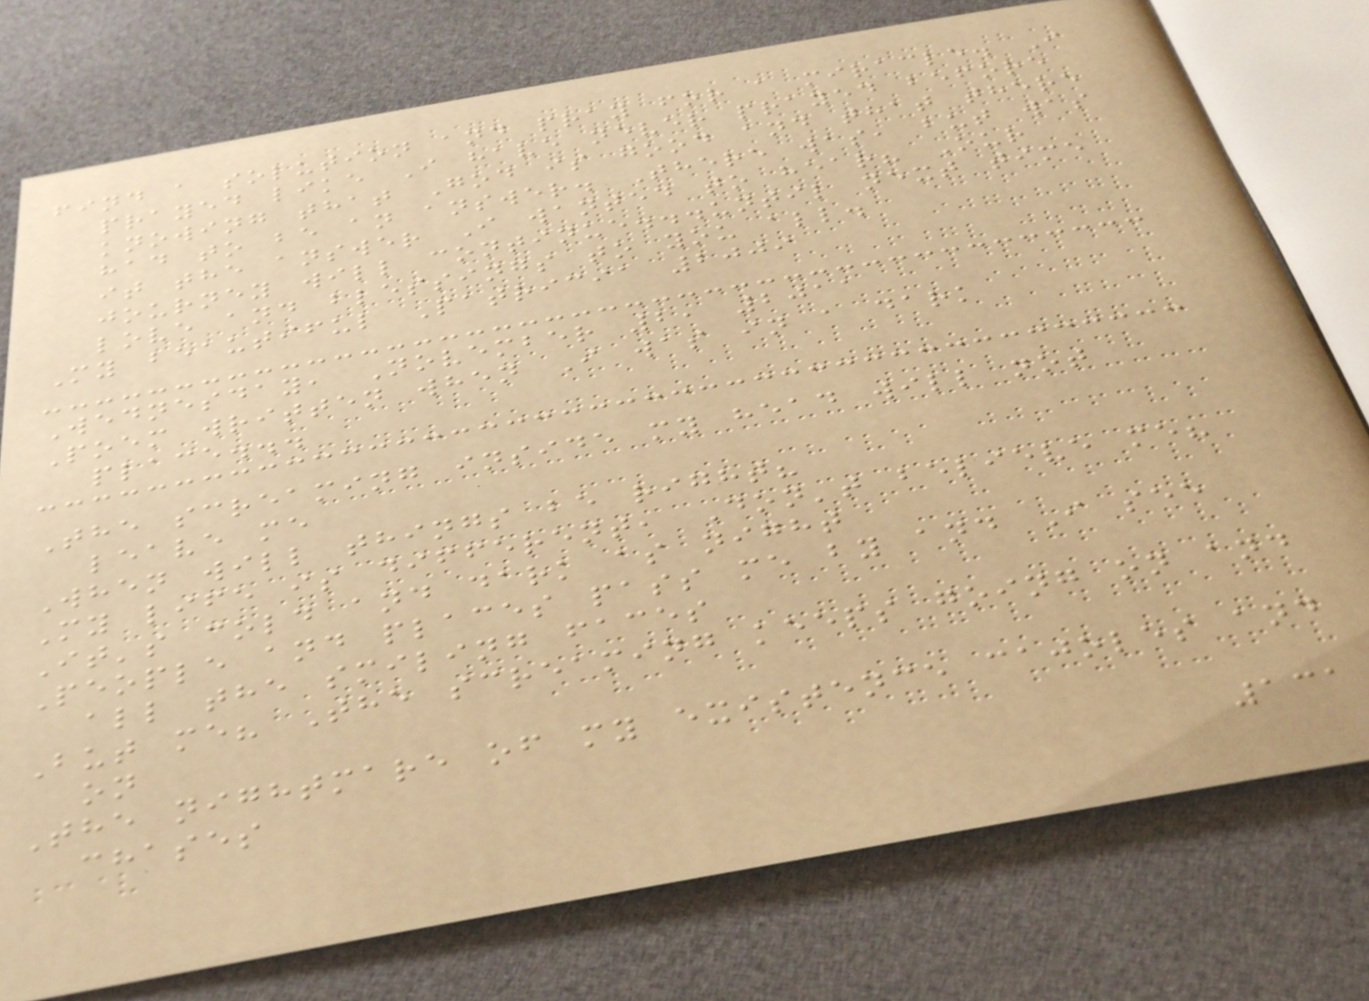find a solution and pray for a miracle. I
prayed like I have never prayed before
knowing that God is good and that there
had to be an answer. There was, but was
it the answer I wanted to hear? Our
journey will continue...until next time
love and blessings to you all.
My beautiful Patricia 2009
Wednesday, November 2, 2011
Poem written when I was in a dark
place...
The screaming inside my head will not
leave me
When will things be right?
My life is different, Don't believe me?
It's cold and dark as night
People and places pass me by and I see
all the smiling faces
But me? The screaming keeps going on and
on
The nightmare of my existence cajoles and
chases
131
